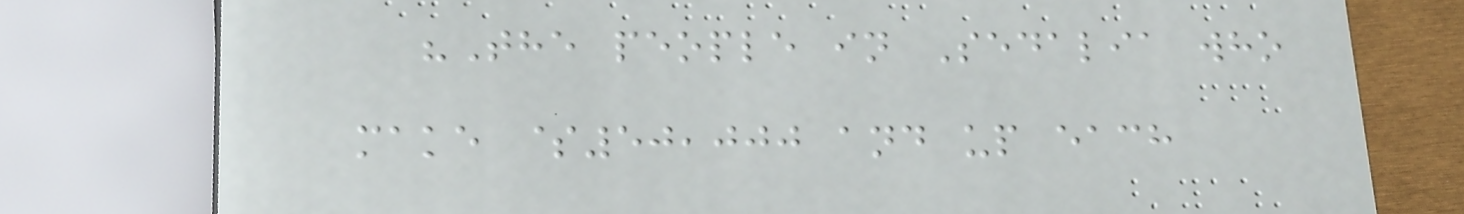"The people in Sedalia who
make $50,000 and up each
